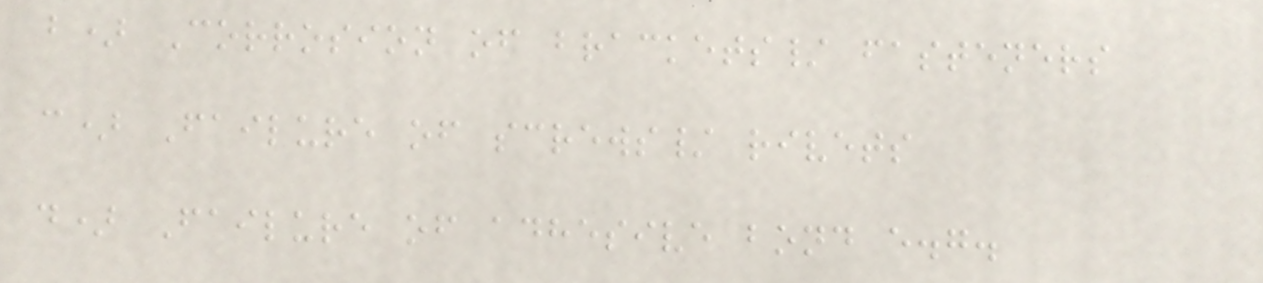b) Corrosion of brackets/ fasteners
c) Failure of screws/ rivets
d) Failure of adhesive bond e.g.
